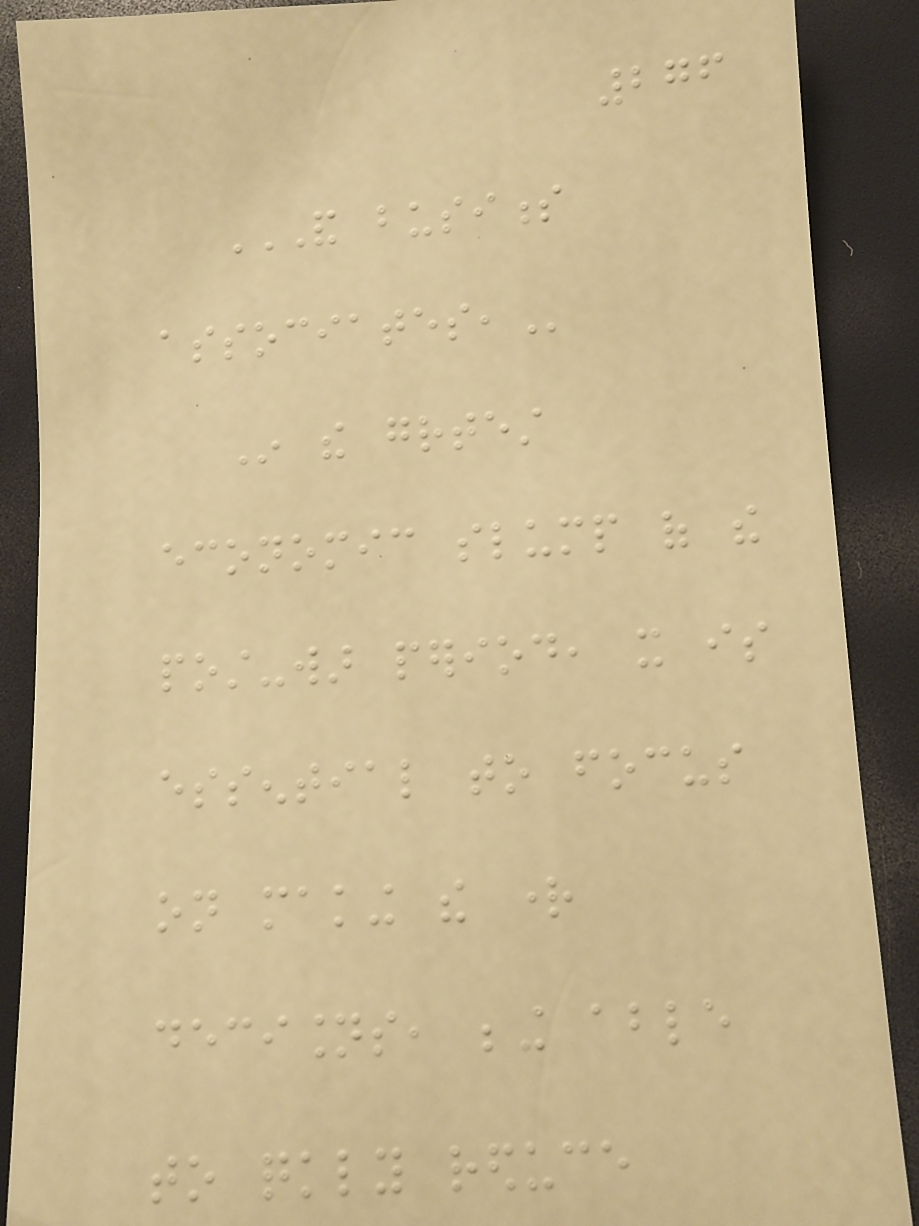276
AND BUSINESS
ASSOCIATES,
In the greatest
economic slump of the
post-war period, it is
essential to focus
on making the right
decisions, being able
to quickly reduce
